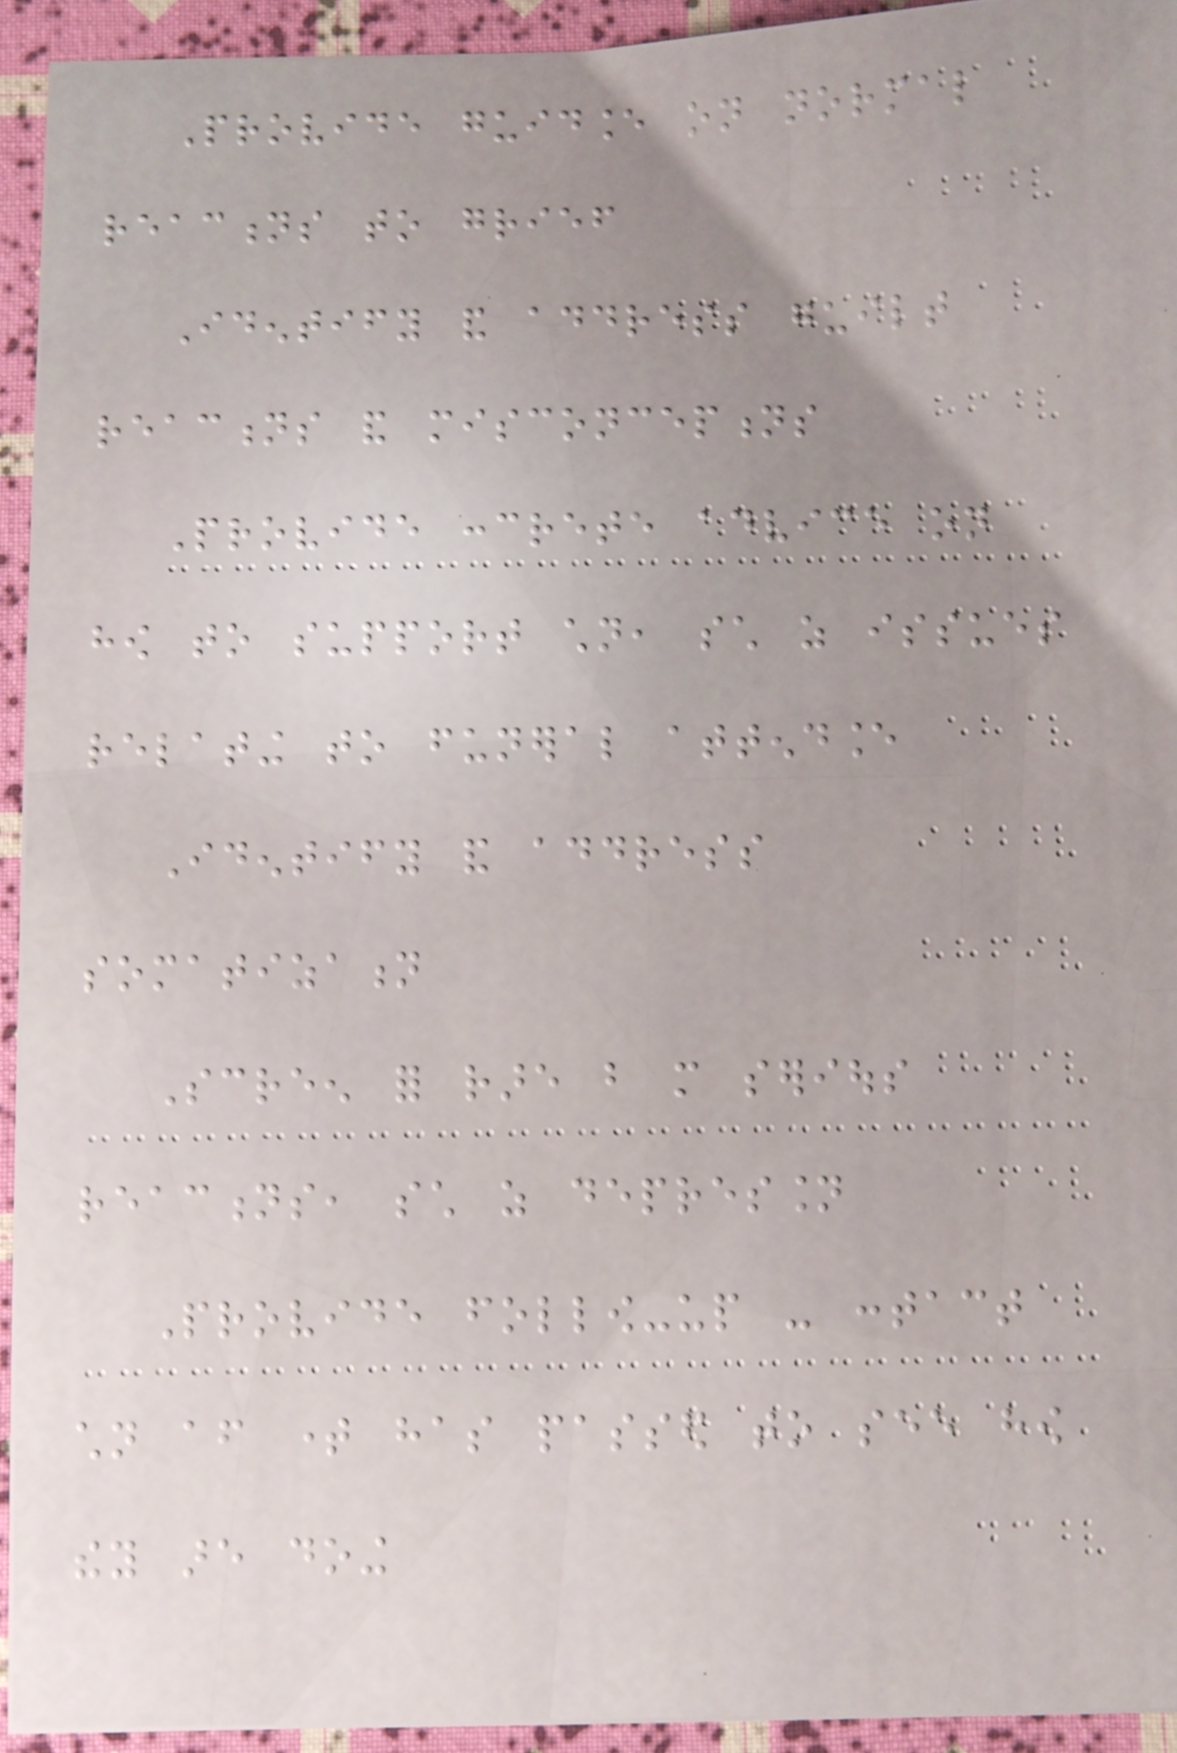Provide guidance on normal
reactions to grief
Identify and address guilt
reactions and misconceptions
Provide concrete advice on
how to support children, such as issues
relating to funeral attendance
Identify and address
somatization
Screen for rare but more serious
reactions, such as depression
Provide follow-up - contact
children after time has passed to see how
they are doing
